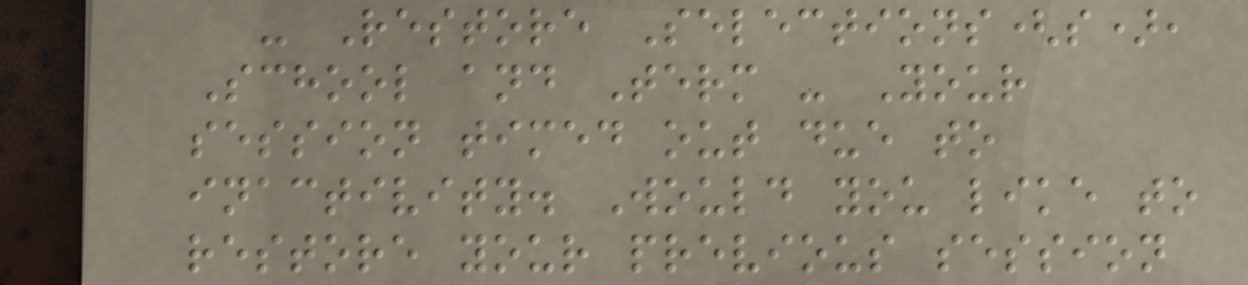- Restore Selections(s),
School and Term - Your
session timed out due to
inactivity. Would you like to
restore your previous session
